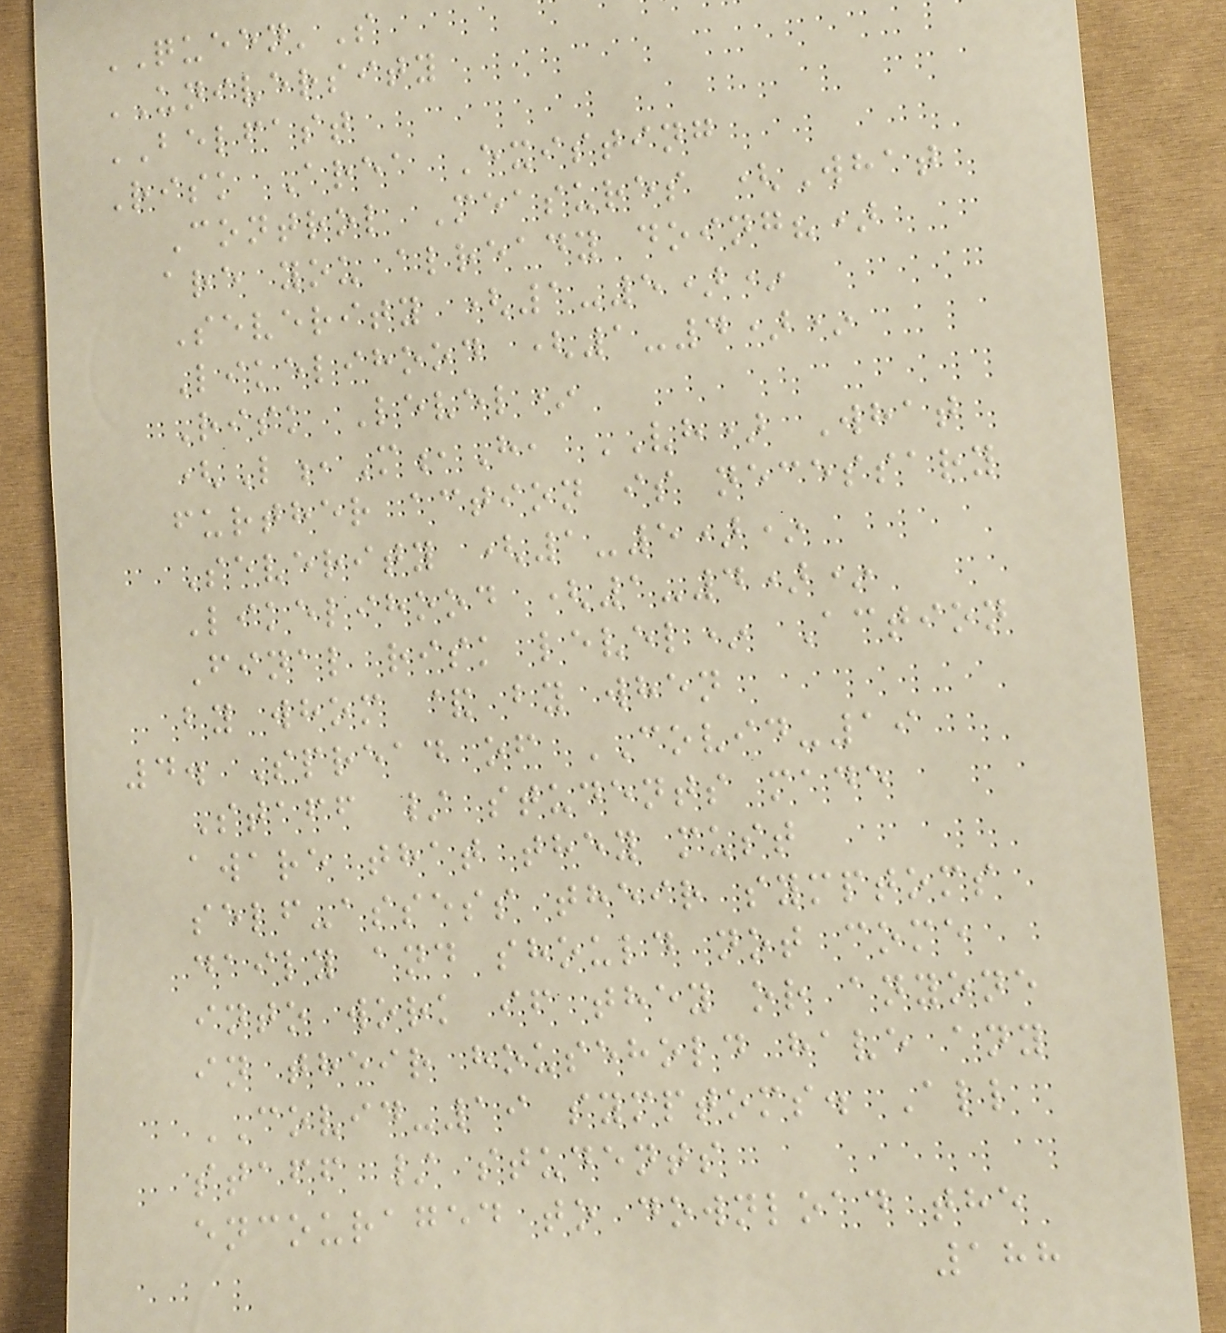QUEEN'S
UNIVERSITY
BELFAST
Risk Area Existing
Control Measures (What
are you already doing?)
Severity (1-5)*
Likelihood (1-4)*
Risk Level*
(L,M,H, VH) What
further action is necessary
Severity (1-5)*
Likelihood (1-4)*
Final risk level* Action
by whom & by when
4. Spread of COVID-19
Staff / students made
aware that they must
self-assess their symptoms
daily and should not come
into work if they or anyone
in their household have any
COVID-19 symptoms. All
staff / students
encouraged to download the
188
